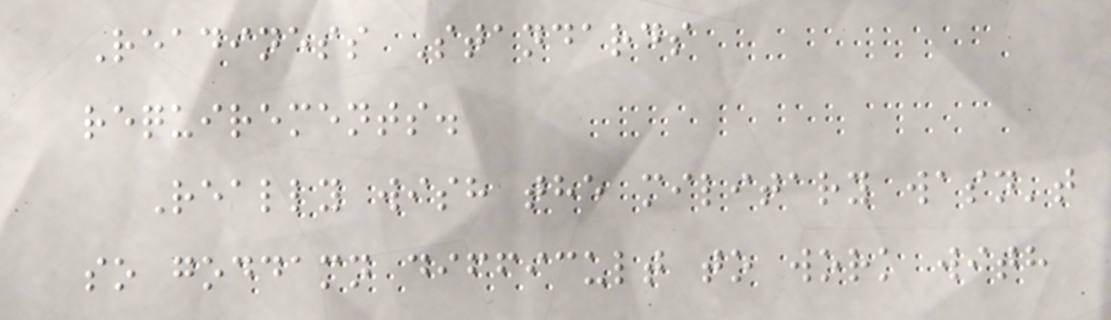Readiness Standards
requirements.
Really wish the military wasn't
so goddamn difficult to work with
